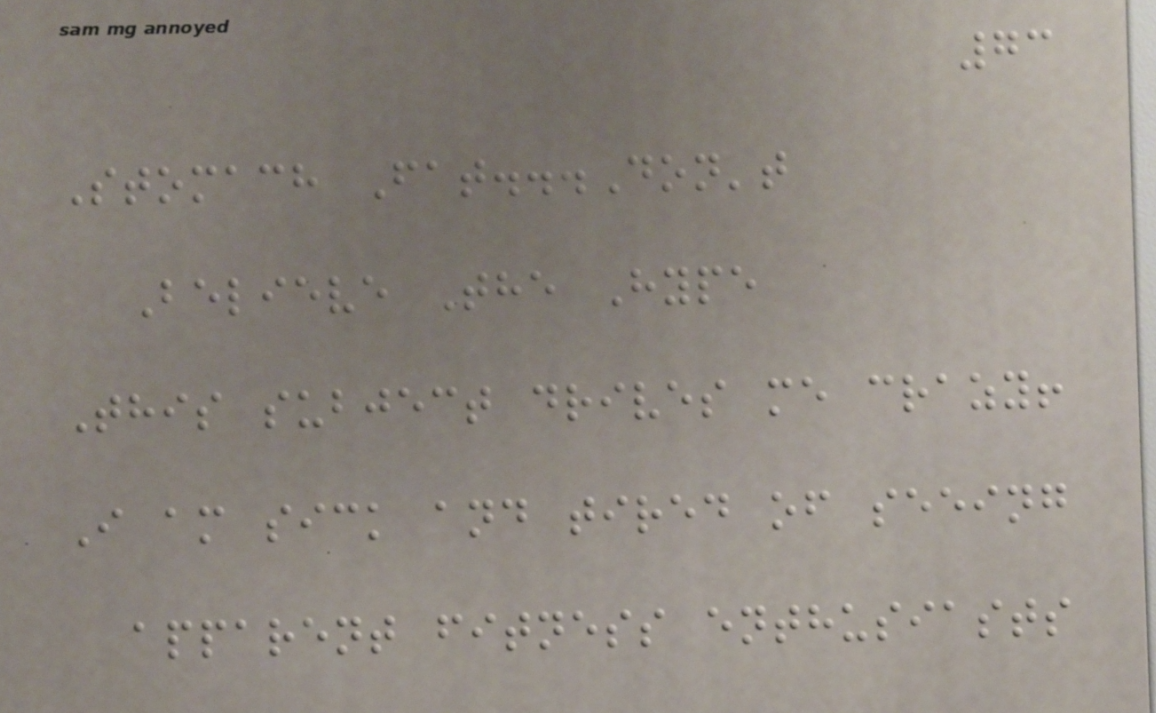73
Stomach Fat...Don't
Believe The Hype
This subject drives me crazy!
I am sick and tired of seeing
apparent fitness enthusiasts
